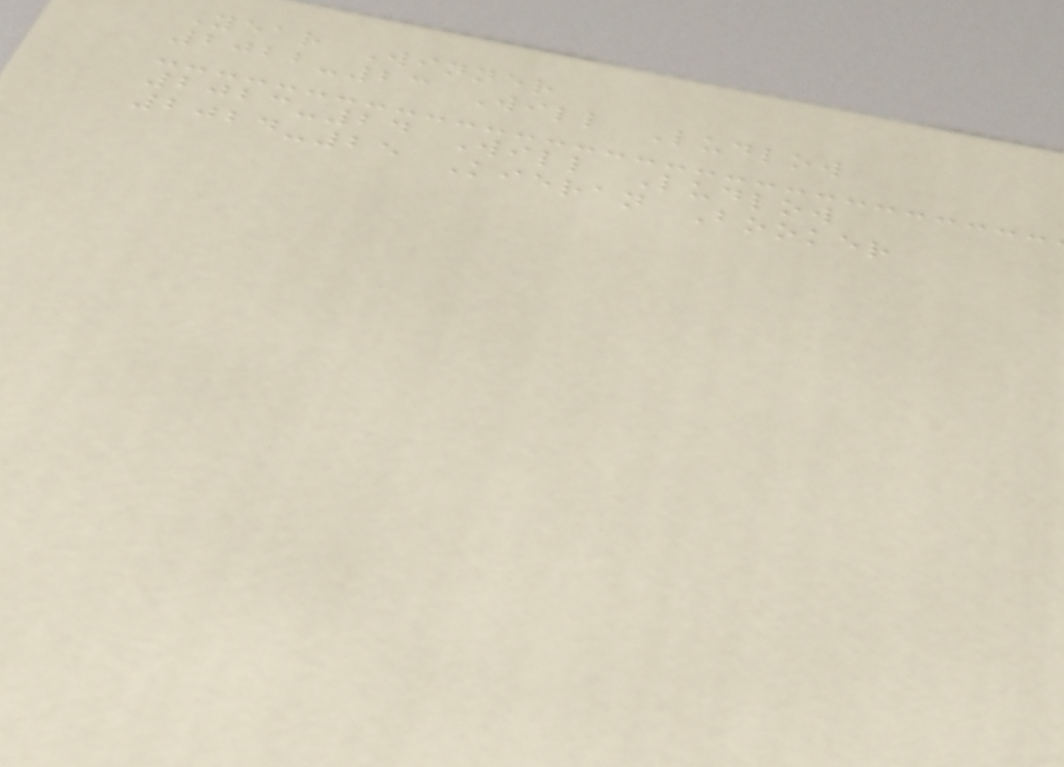Year Winner
2022-23 Will Ludlow
2023-24 Will Ludlow
2024-25 Kieran Booker
